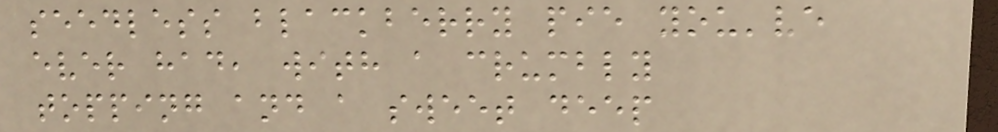seedless blackberry pie you've
ever had, with a crumbly
topping and a sweet deep
